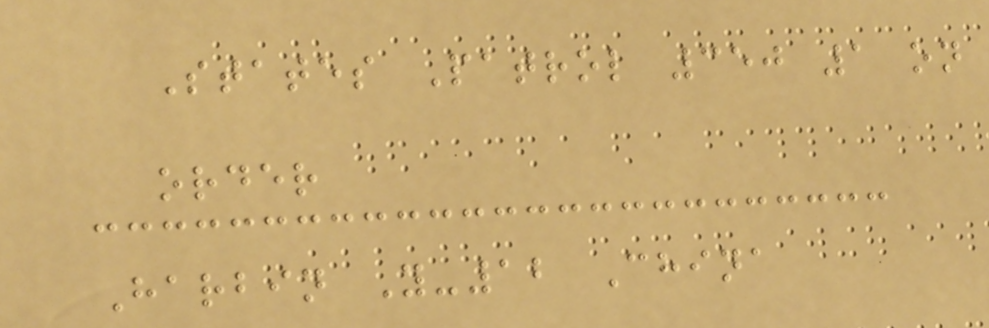States Patrol 350 1 on
order
Harbin Y-12 China
